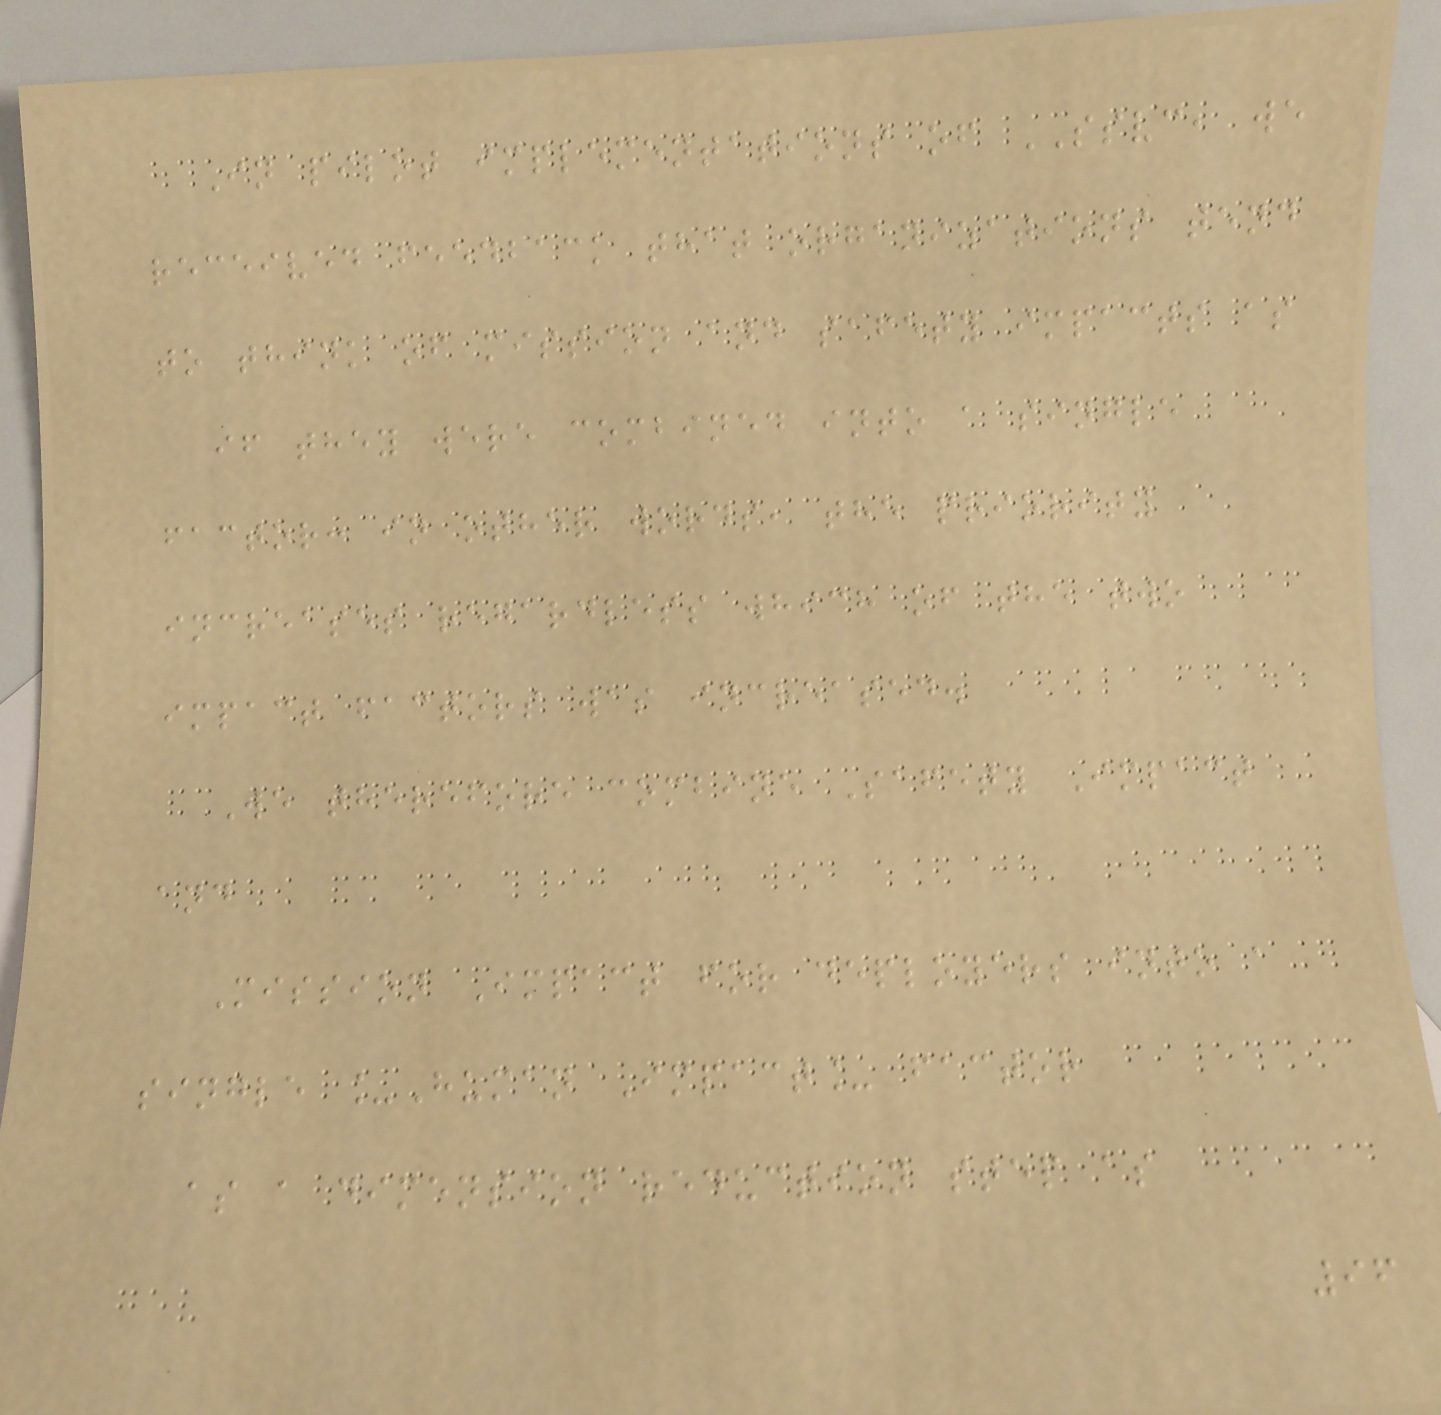In pilot implementations of SSVC, we
received feedback that organizations tend
to think of mission and safety impacts as
if they were combined into a single
factor: in other words, the priority
increases regardless which of the two
impact factors was increased.
We therefore combine Safety Impact
and
Mission Impact for deployers into a
single _Human Impact_ factor
as a dimension reduction step as
96
